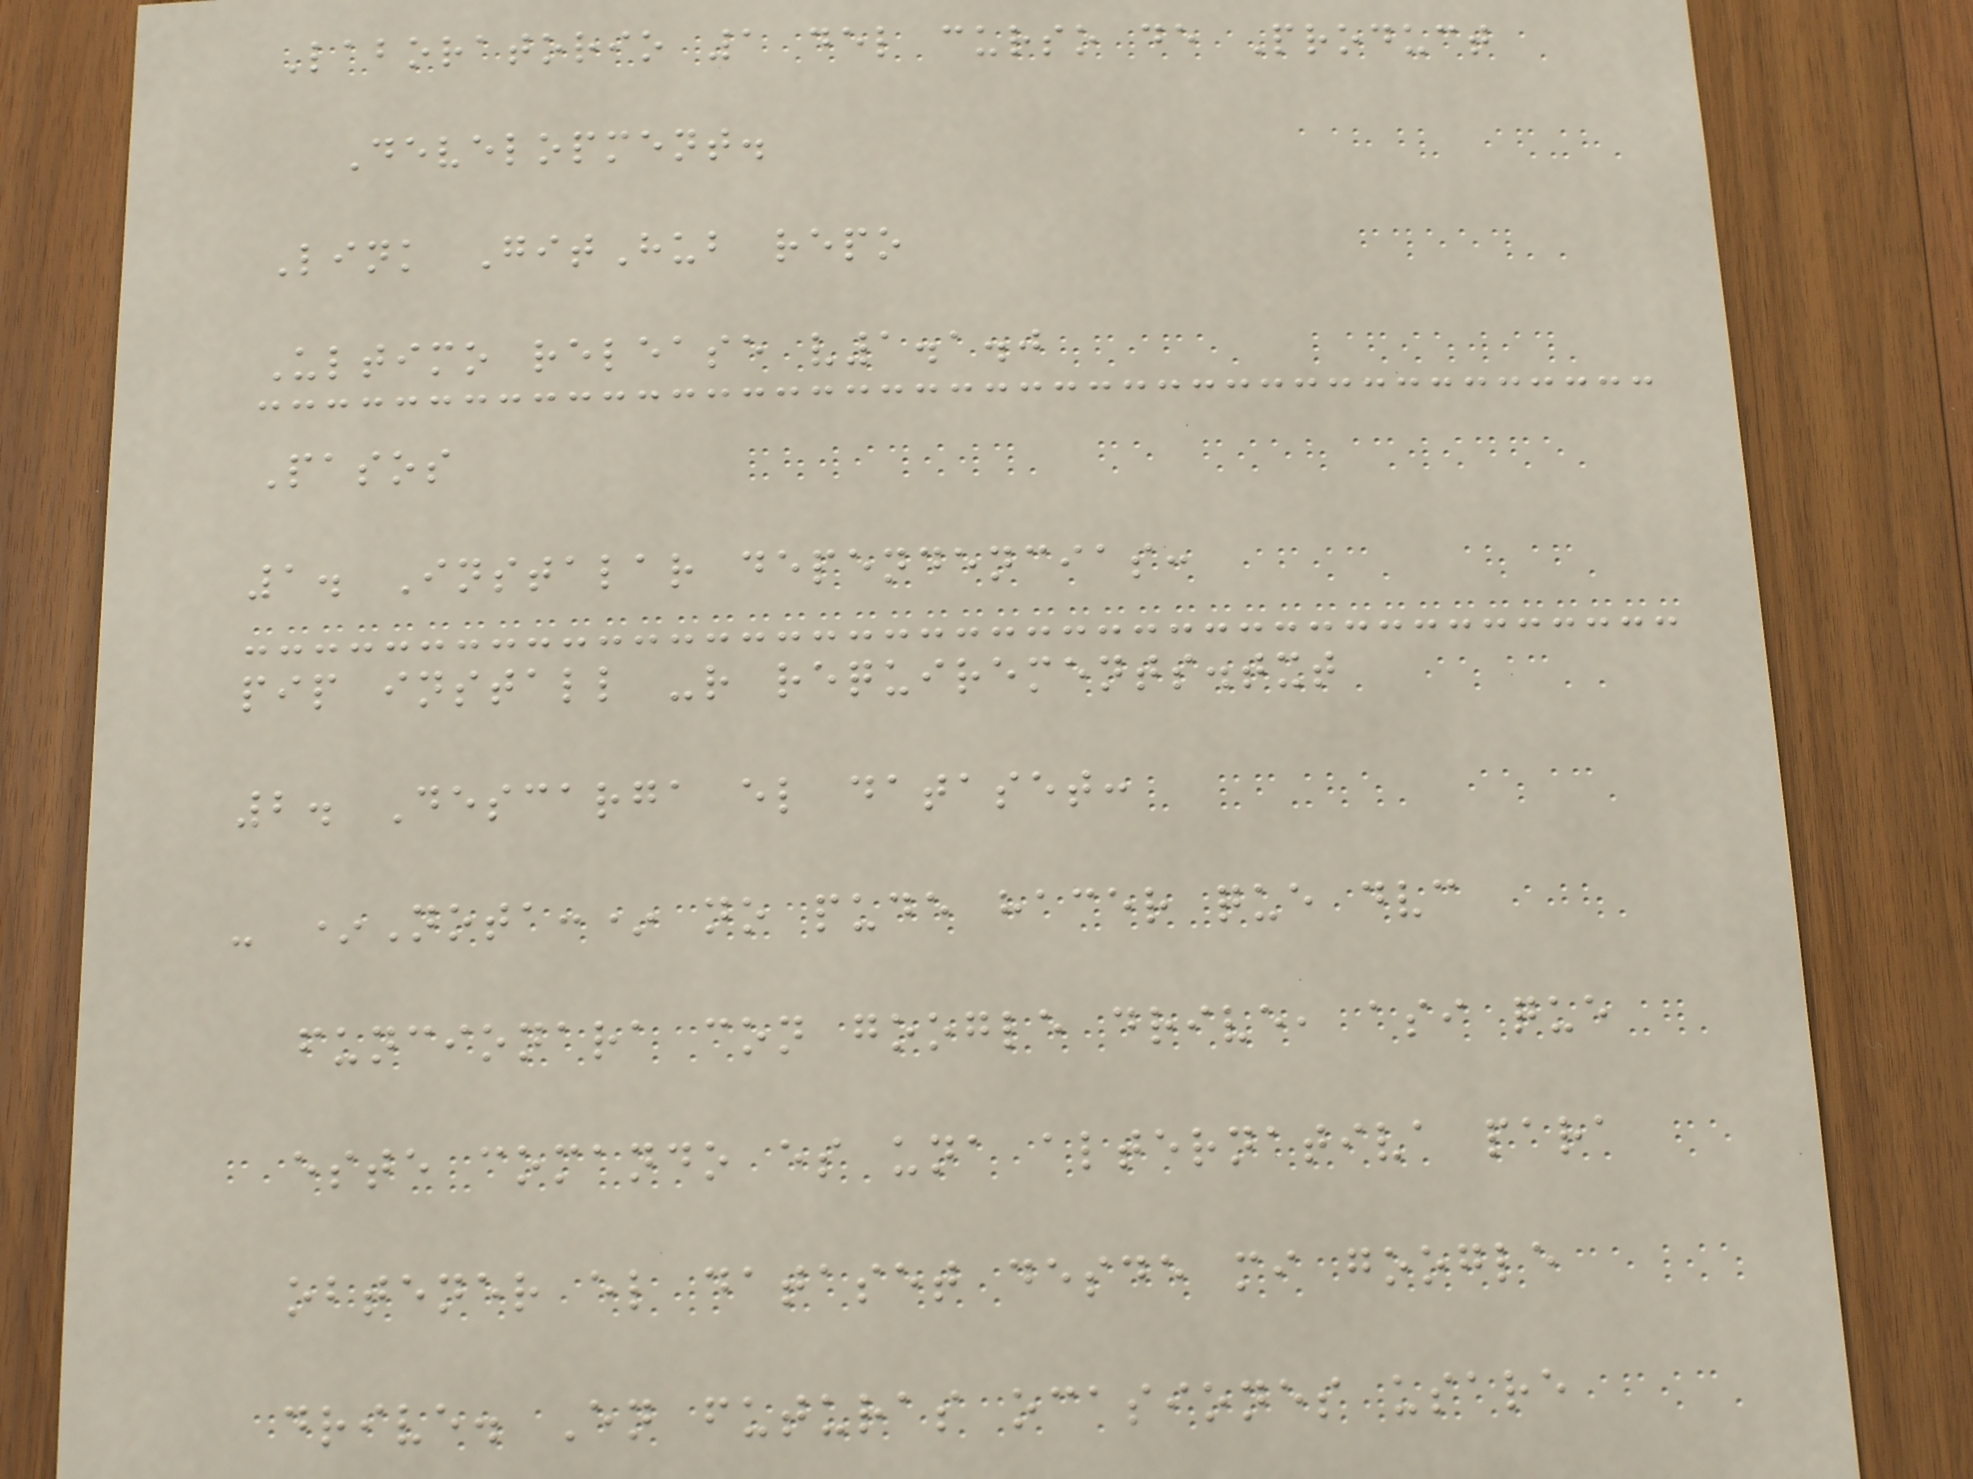Laboratorio 1 del curso de Product
Development.
Link GitHub repo
Ultimo release v1.1.0
Pasos
1. Instalar dependencias:
pip install -r requirements.txt
2. Descarga el dataset:
- *Nota:* no pude hacer que dvc
funcionara con google drive, asi que
este comando es una alternativa para
obtener el dataset desde mi google
drive. En futuras ocasiones usare
